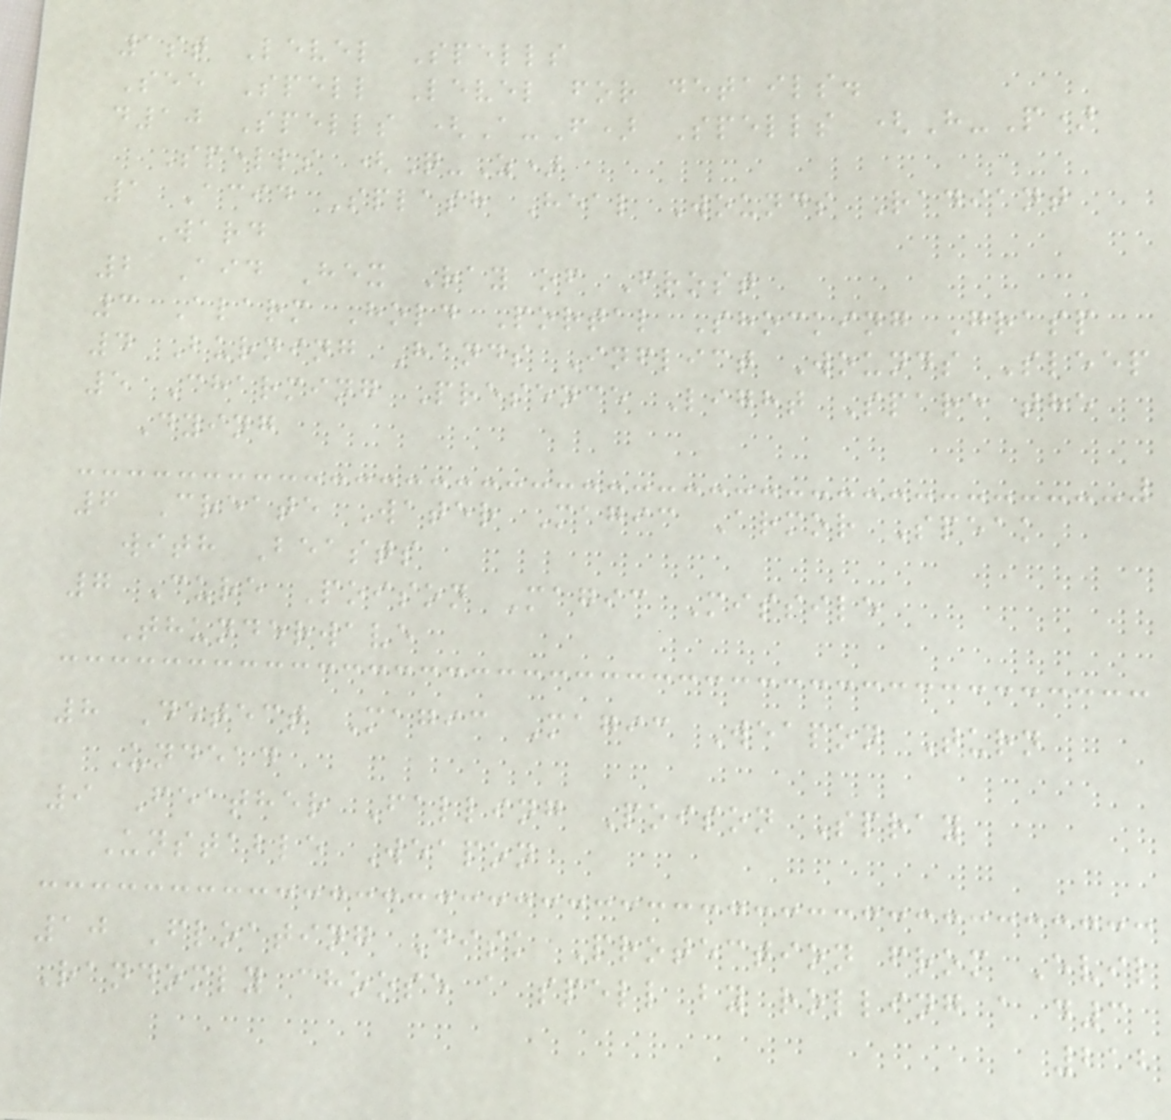1st Level Spells
See Spell Level for details.
d10 Spells (A-F) Spells (H-P)
Spells (Q-Z)
1 Acid Splash Heal Wounds Radiant
Ward
2 Aid Hex Ray of Frost
3 Alarm Hold Portal Shocking Grasp
4 Burning Hands Inflict Wounds Sleep
5 Charming Presence Light Spare the
Dying
6 Create Water Magic Armor Speak
with Beasts
7 Cure Poison Magic Missile
Thunderwave
8 Detect Magic Magic Weapon Turn
Undead
9 Feather Falling Poison Spray
Unstable Weapon
10 Floating Disk Protection from Evil
Randomly choose a spell by rolling a d3
212
